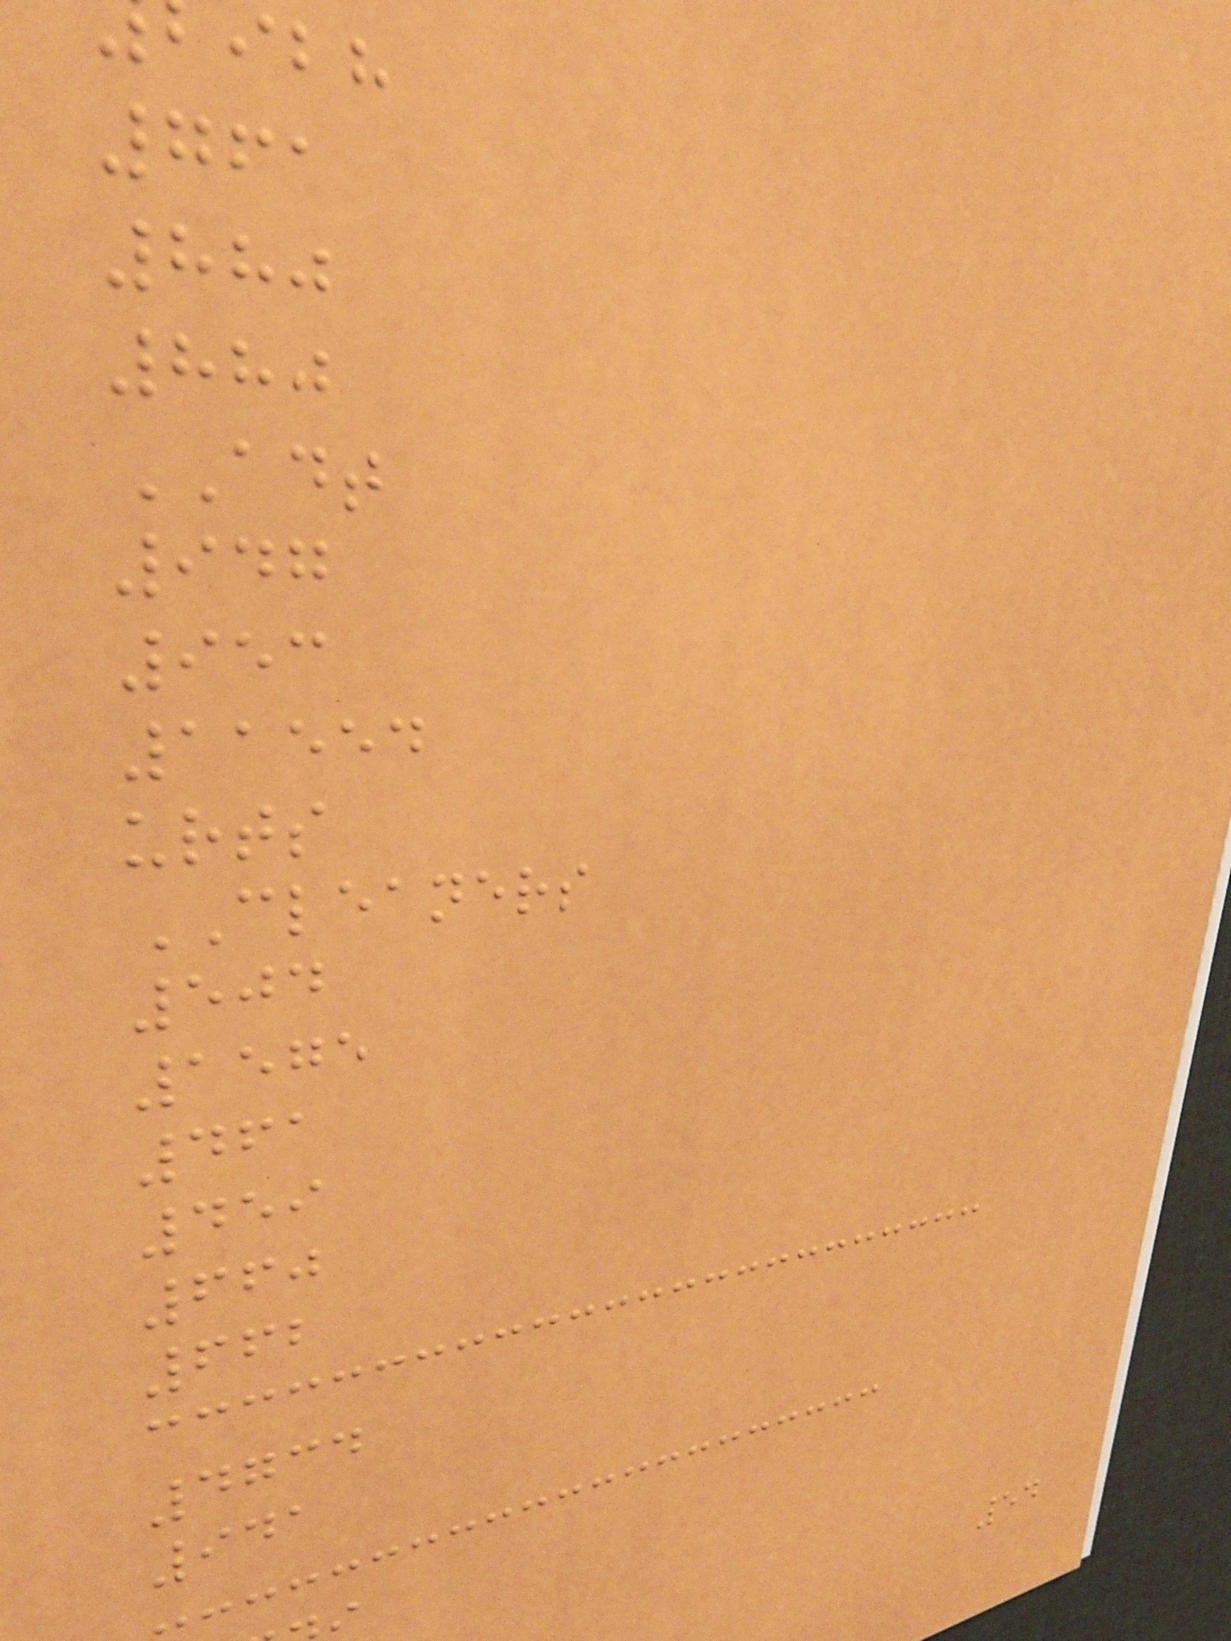761
880
880
ADT
947
953
11554
urts
CLEANERS
504
1575
461
459
660
662
4734
941
54
